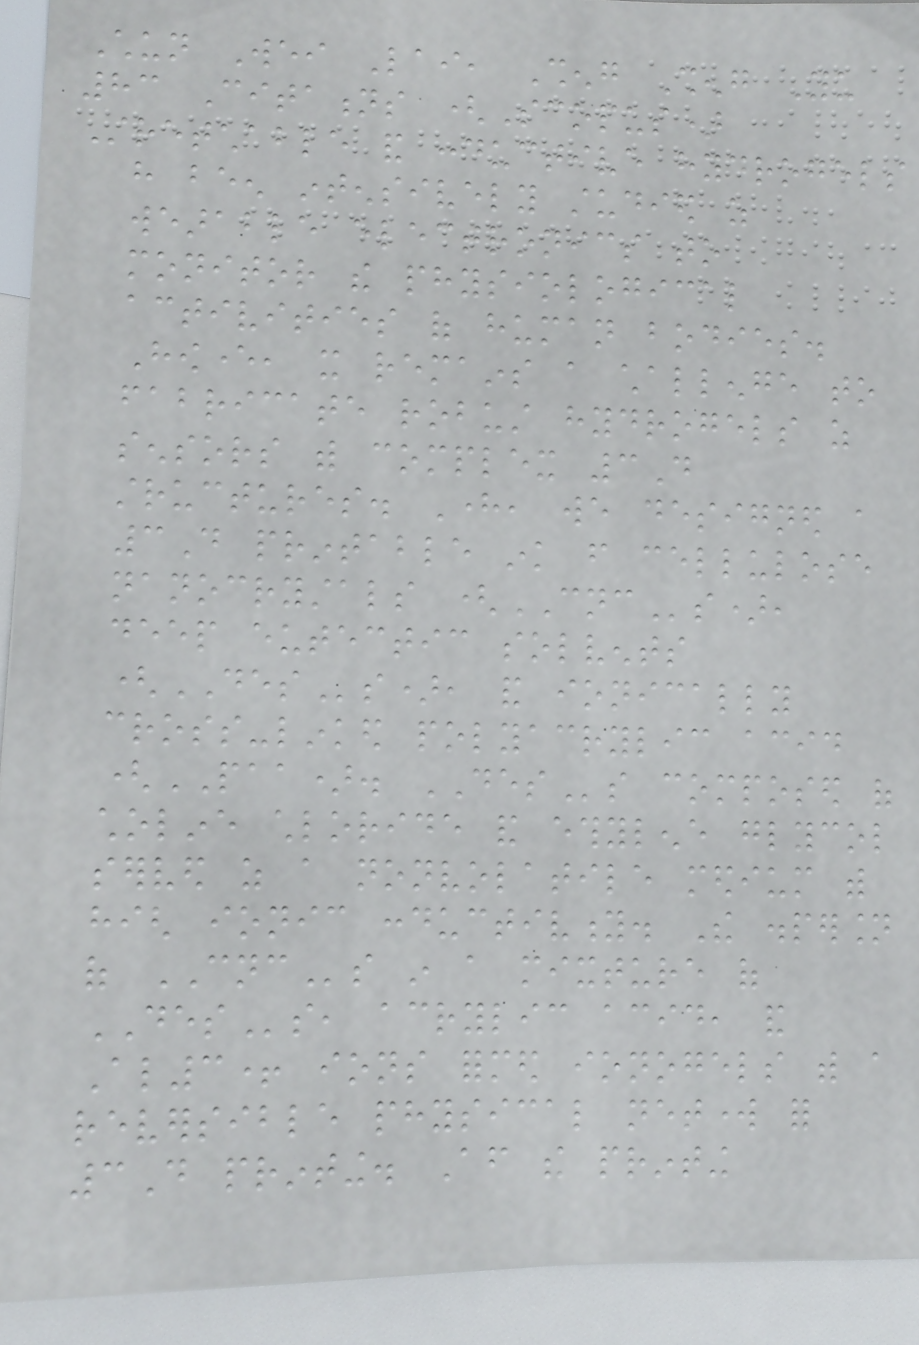Chun Wei Lai, Sheng Sheng Yu
83 Citations (Scopus)
Stretchable and conductive hydrogels
have been intensively studied as
wearable electronics to
monitor the physiological
activities of human bodies.
However, it remains a challenge to
fabricate robust hydrogels as
sensors with complex 3D
structures. Here, we designed a
3D printable ink from cellulose
nanocrystals (CNCs),
deep eutectic solvents
(DESs), and ionically
cross-linked polyacrylic acid
(PAA). DESs composed of
choline chloride and ethylene glycol
served as a nonvolatile medium with
high ionic conductivity. The dispersion
of CNCs in a mixture of
DESs, acrylic acid, and
Al3+ ions formed ionogels with a
reversible physical network for
3D printing. After the printing
